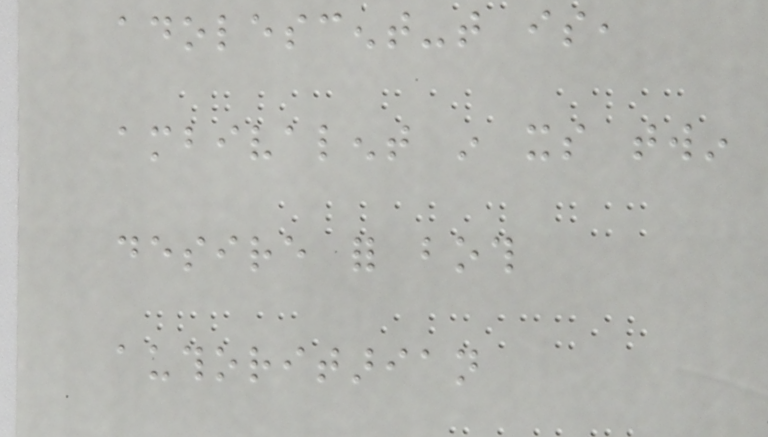adolescent-that is,
ambivalent in its twin
desire for both
authoritarian
